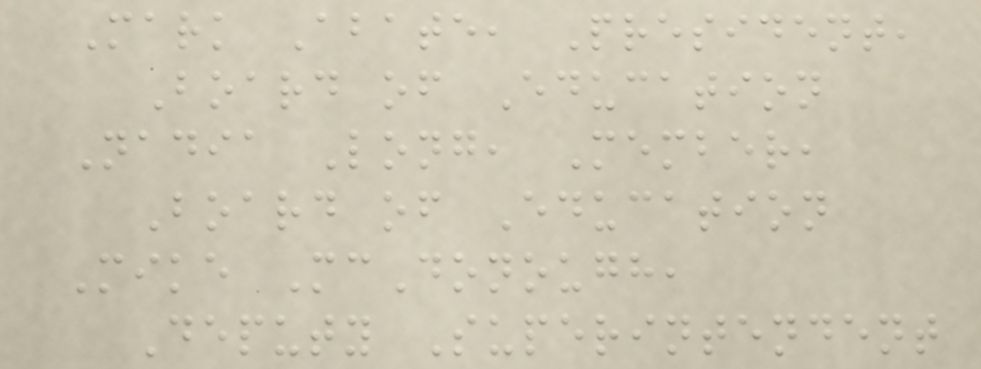Mark Abate, President,
Board of Education
Nadia Long, Member,
Board of Education
Mike McDonough,
Deputy Superintendent
